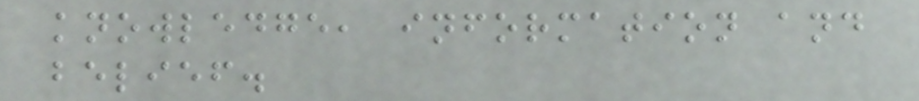knowledge, information and
belief.
